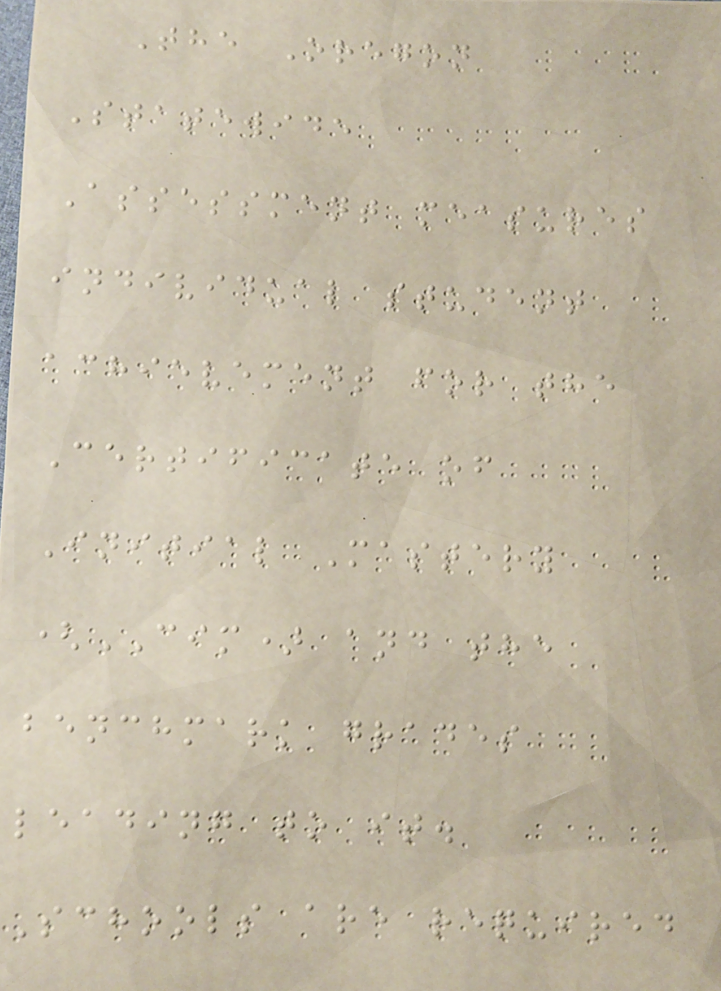The Oregon
Statewide
Assessment measures
individual student
achievement for the
Certificate of
Initial Mastery
(CIM) and the
benchmark grades
leading to it.
Schools are required
